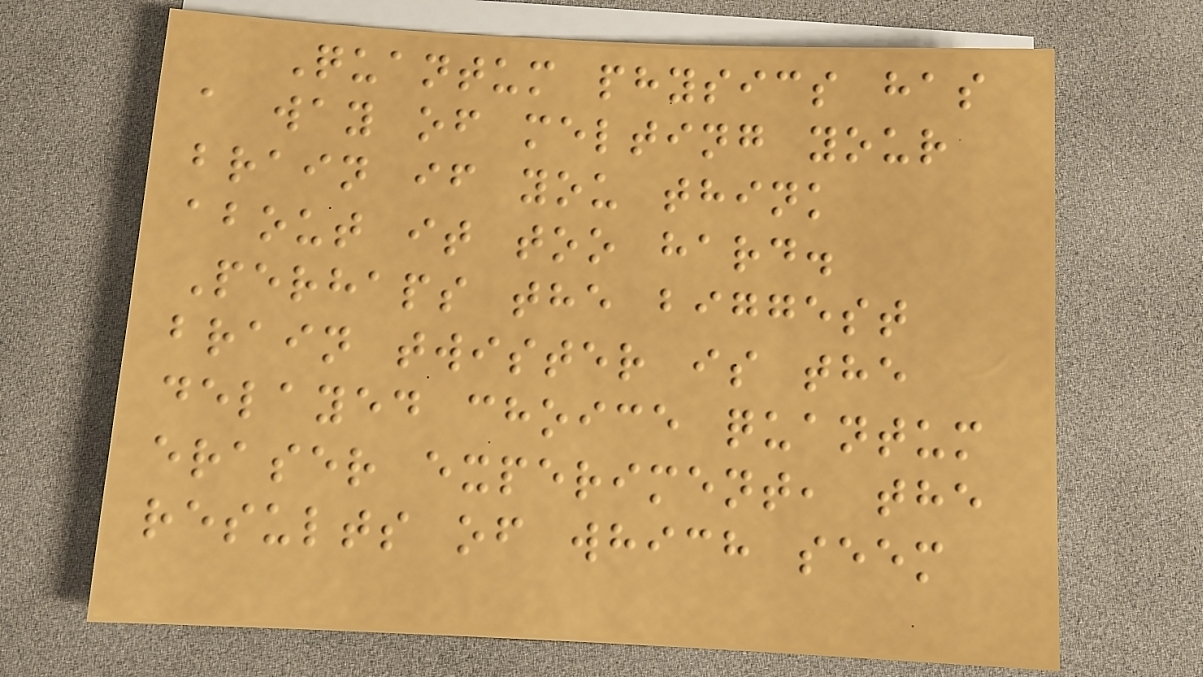Quantum physics has
a way of melting your
brain if you think
about it too hard.
Perhaps the biggest
brain twister is the
delayed choice quantum
eraser experiment, the
results of which seem
